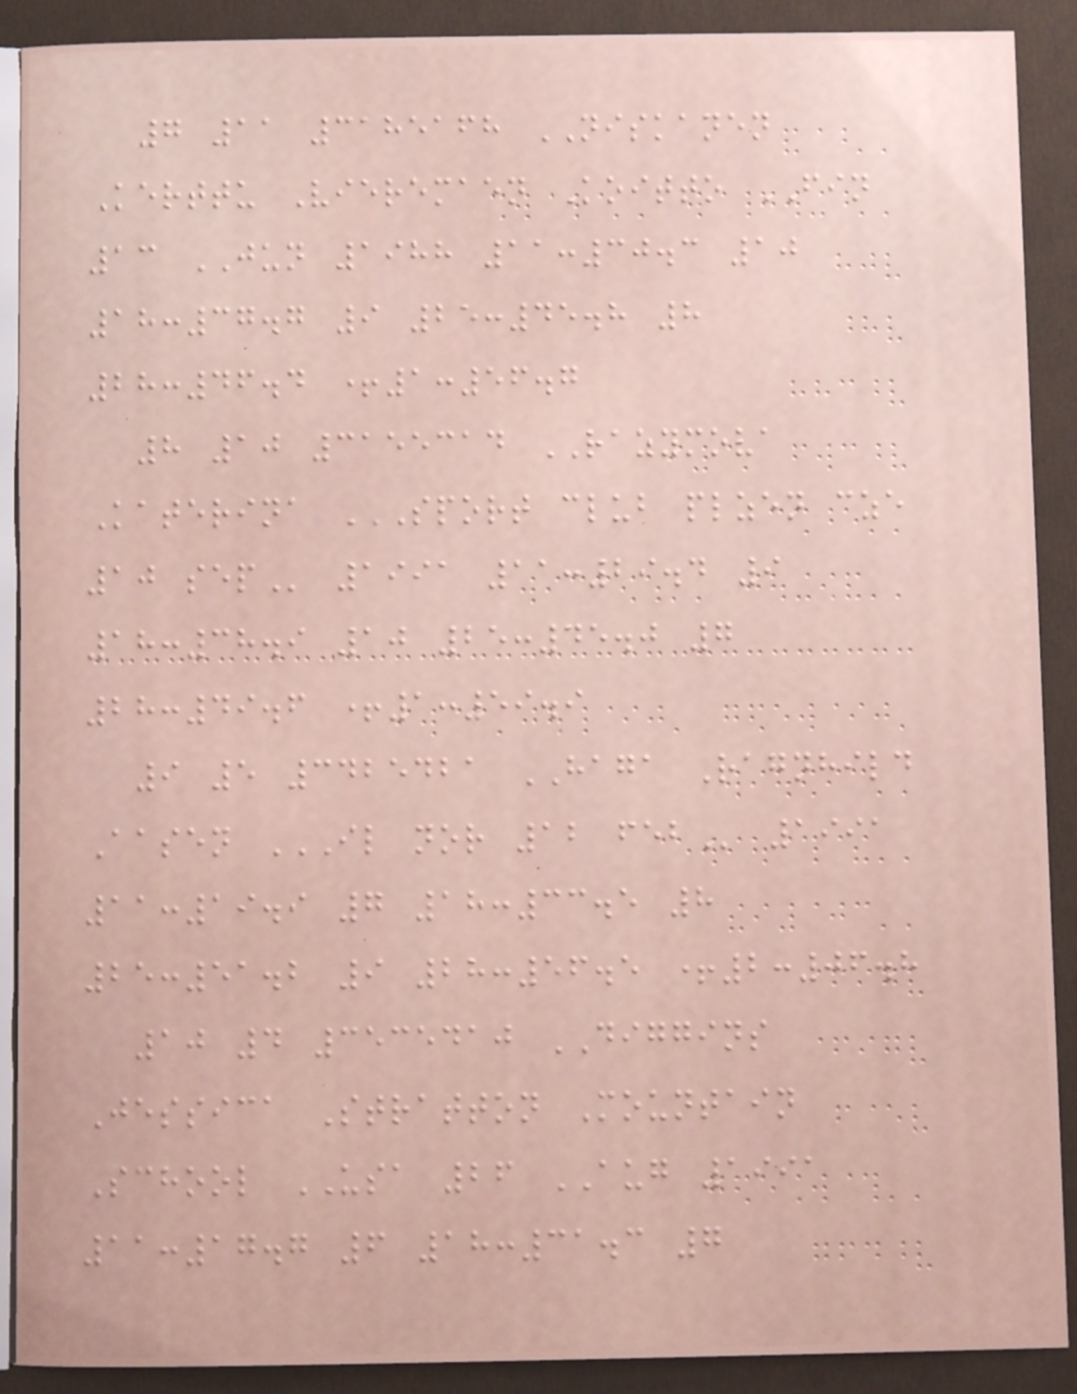7 11 3185168 NISKANEN
Kerttu Vieremaen Koitto FIN
13 JUN 1988 11:30.3 10
18:37.7 9 25:45.8 8
28:46.4 +1:56.7
8 10 3155314 RAZYMOVA
Katerina SPORT CLUB PLZEN CZE
10 SEP 1991 11:29.4 9
18:38.9 10 25:45.0 7
28:49.6 +1:59.9
9 5 3425421 HAGA Ragnhild
Aasen IL NOR 12 FEB 1991
11:19.9 7 18:33.5 8
25:51.2 9 28:56.5 +2:06.8
10 4 3535410 DIGGINS
Jessica Stratton Mountain
School USA 26 AUG 1991
11:17.7 6 18:31.3 7
